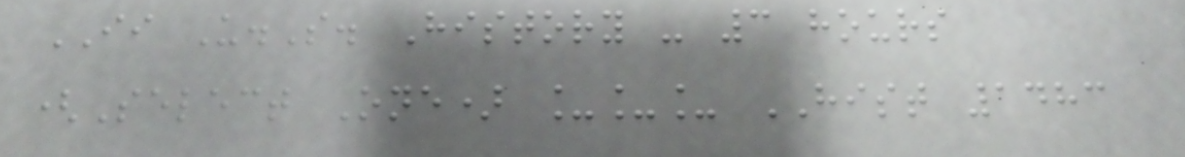II U.S. History - 3 hours
(Select One) ___ HIST 1483
